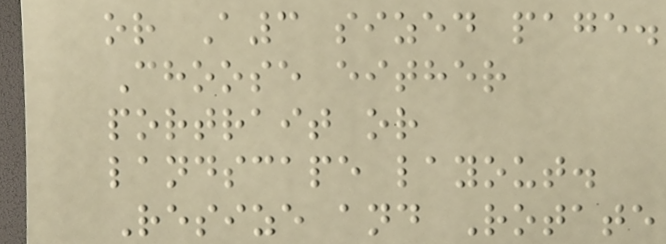or A3 sized page.
Choose either
portrait or
landscape layout.
Resize and Rotate
